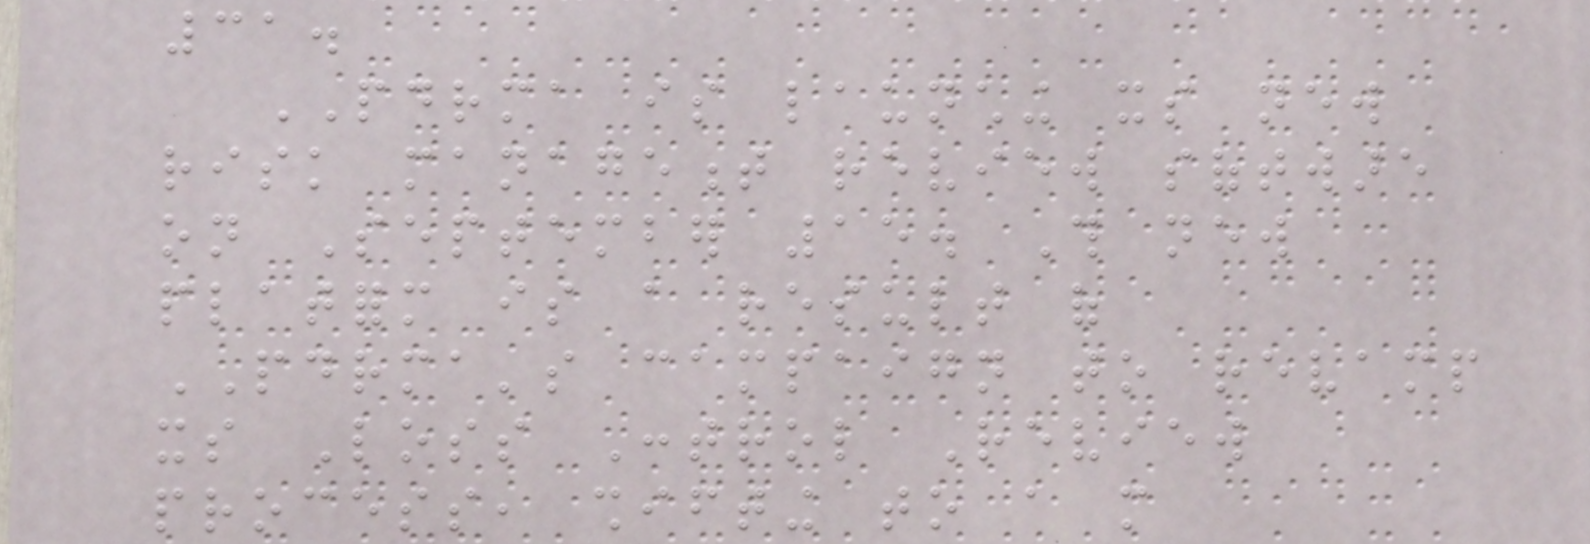31.
PDRMA is launching its new
risk management review software
on September 15. This new
platform is a result of
PDRMA's campaign to revamp
its Loss Control Review
process, shifting to a more
